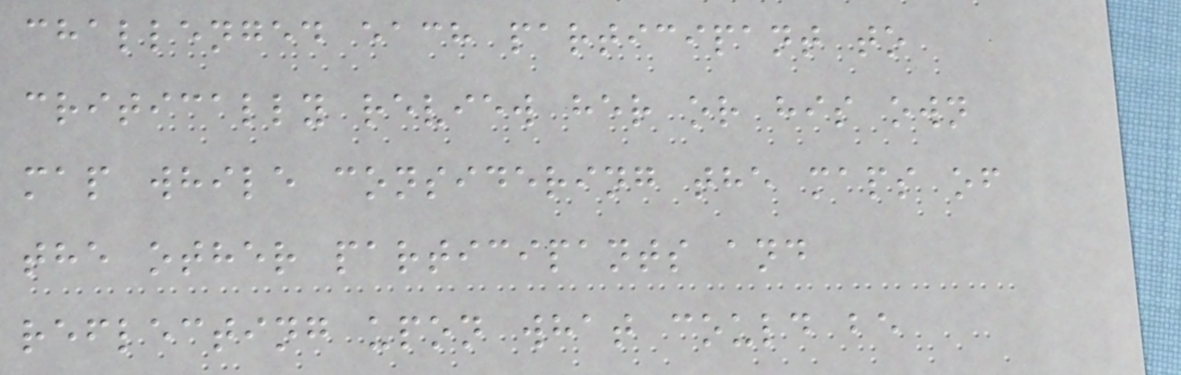challenged each participant to
critically review her or his own
map while considering the maps of
the other participants and
reflecting upon what could be
